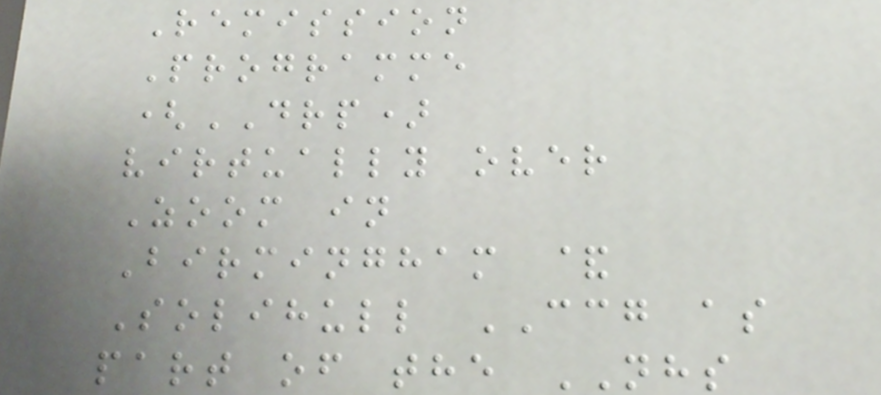Remission
Programme
(DRP)
virtually over
Zoom in
Birmingham &
Solihull CCG as
part of the NHS
